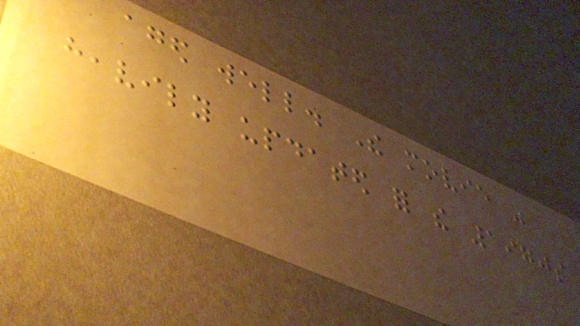aged well. The movie was
heavily updated for the 1970s
